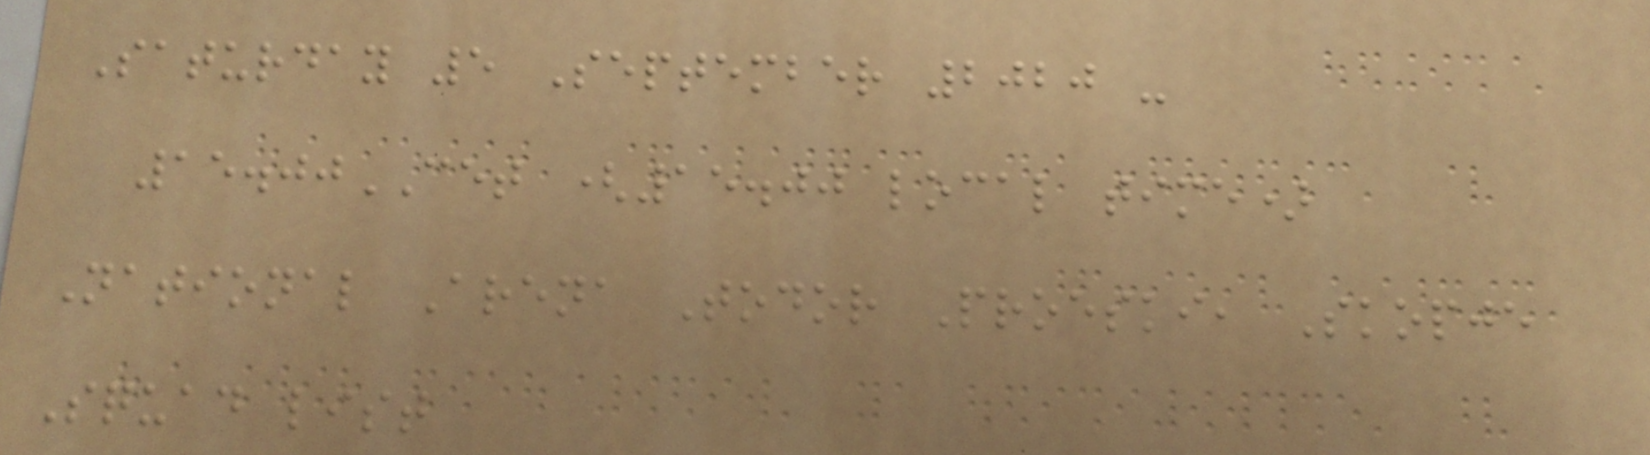Saturday 5 September 2020 -
15.00CET (15.00 local time)
National Arena Todor Proeski, Skopje
Squad list
